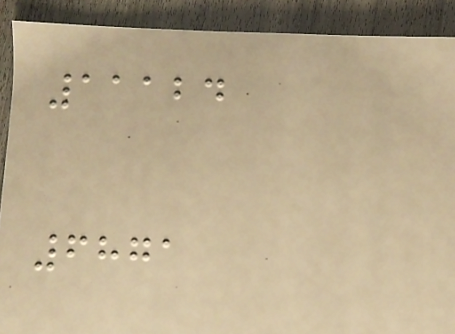11124
6871
